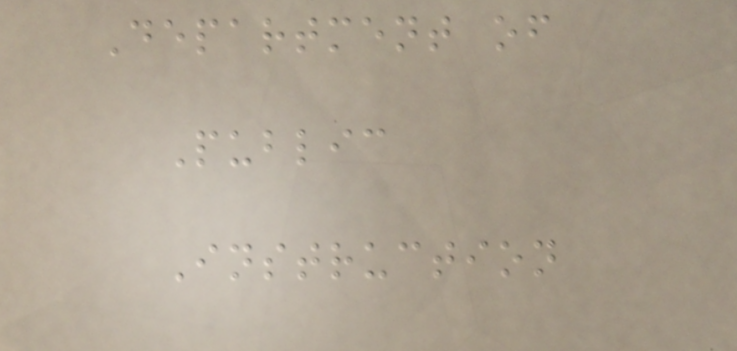Department of
Public
Instruction
